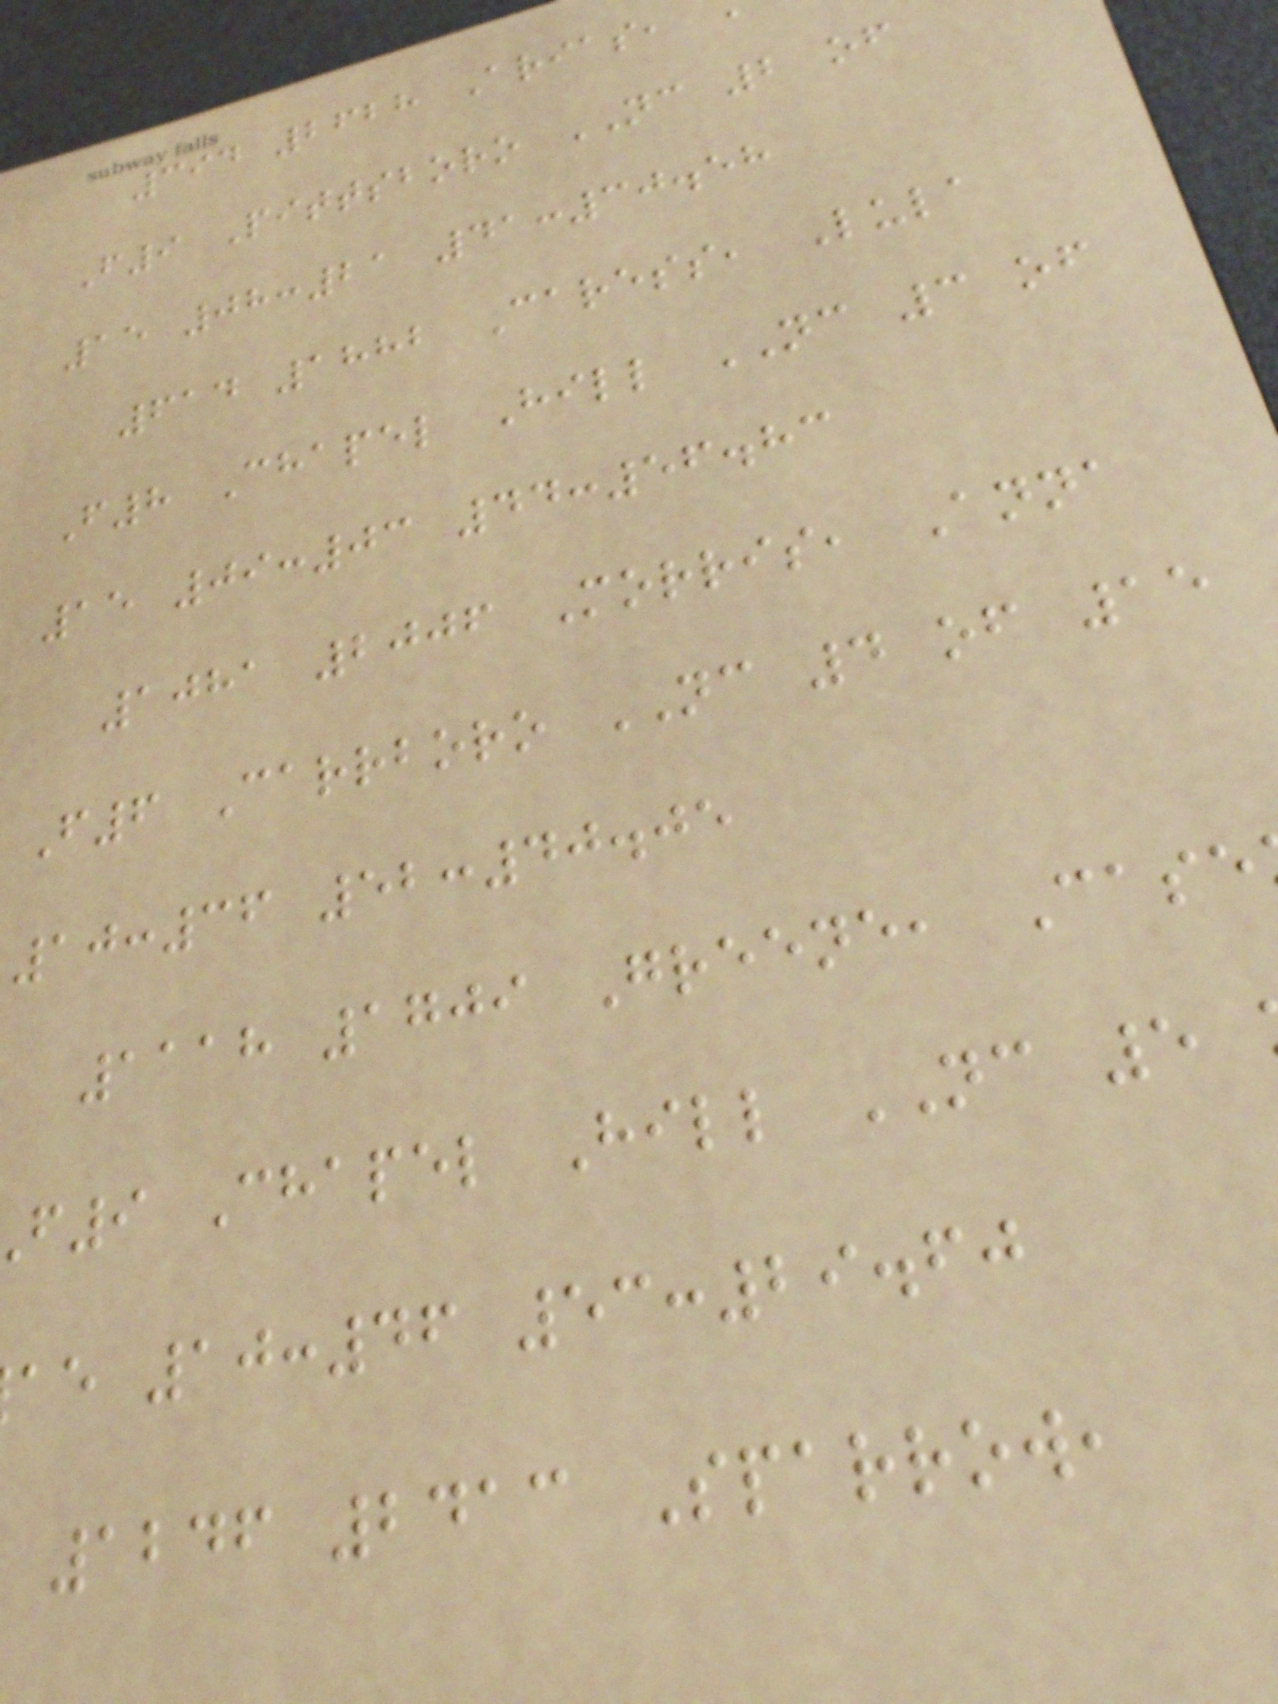394 2628 Arias,
F9 Pittsboro NC 2 of
15 08:21 41:30.58
614 1882 Caress, Lula
F8 Chapel Hill NC 3 of
15 09:03 44:56.83
1081 2006 Morris, Anna
F6 Carrboro NC 4 of 15
10:36 52:40.05
1118 1709 Greene, Case
f9 Chapel Hill NC 5
ae 10:46 53:29.60
1246 2413 Sparrow,
